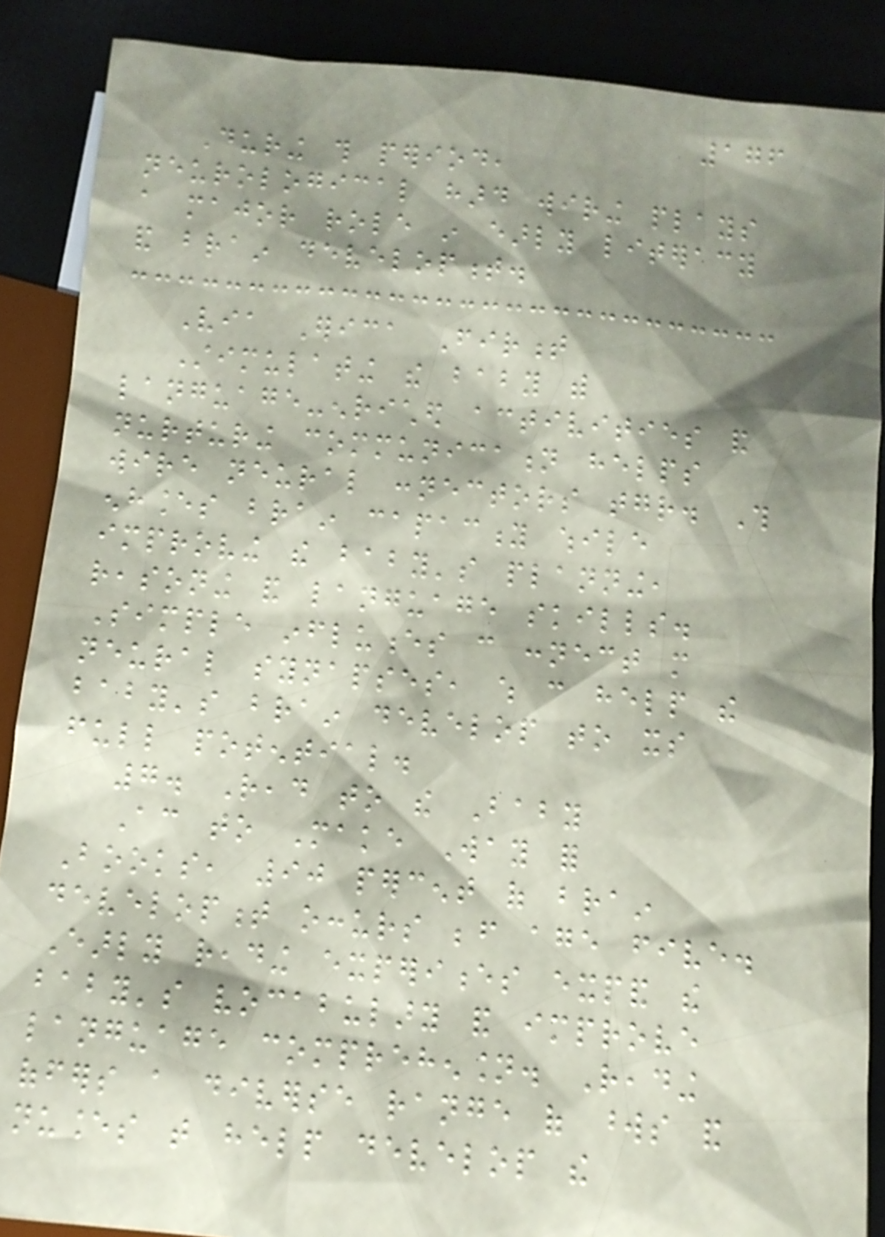176
During this period,
neurological hard wiring plays
a major role in early literacy
and brain development.
Via Erica Firment
Stimulating the baby with
language-enriched activities and
nurturing communication helps
wire neural connectors together. This
enhances brain capacity while
improving the baby's planning,
reasoning and language skills.
Simple influences can connect more
neural synapses, which can help the
baby's brain develop to its
full potential.
7. Read to the Baby
According to Make Way for
Books, 90 percent of brain
development occurs before age five.
Early reading experiences expand the
baby's vocabulary and improve
language comprehension. Reading
offers a diverse range of words and
nuances that help develop the
